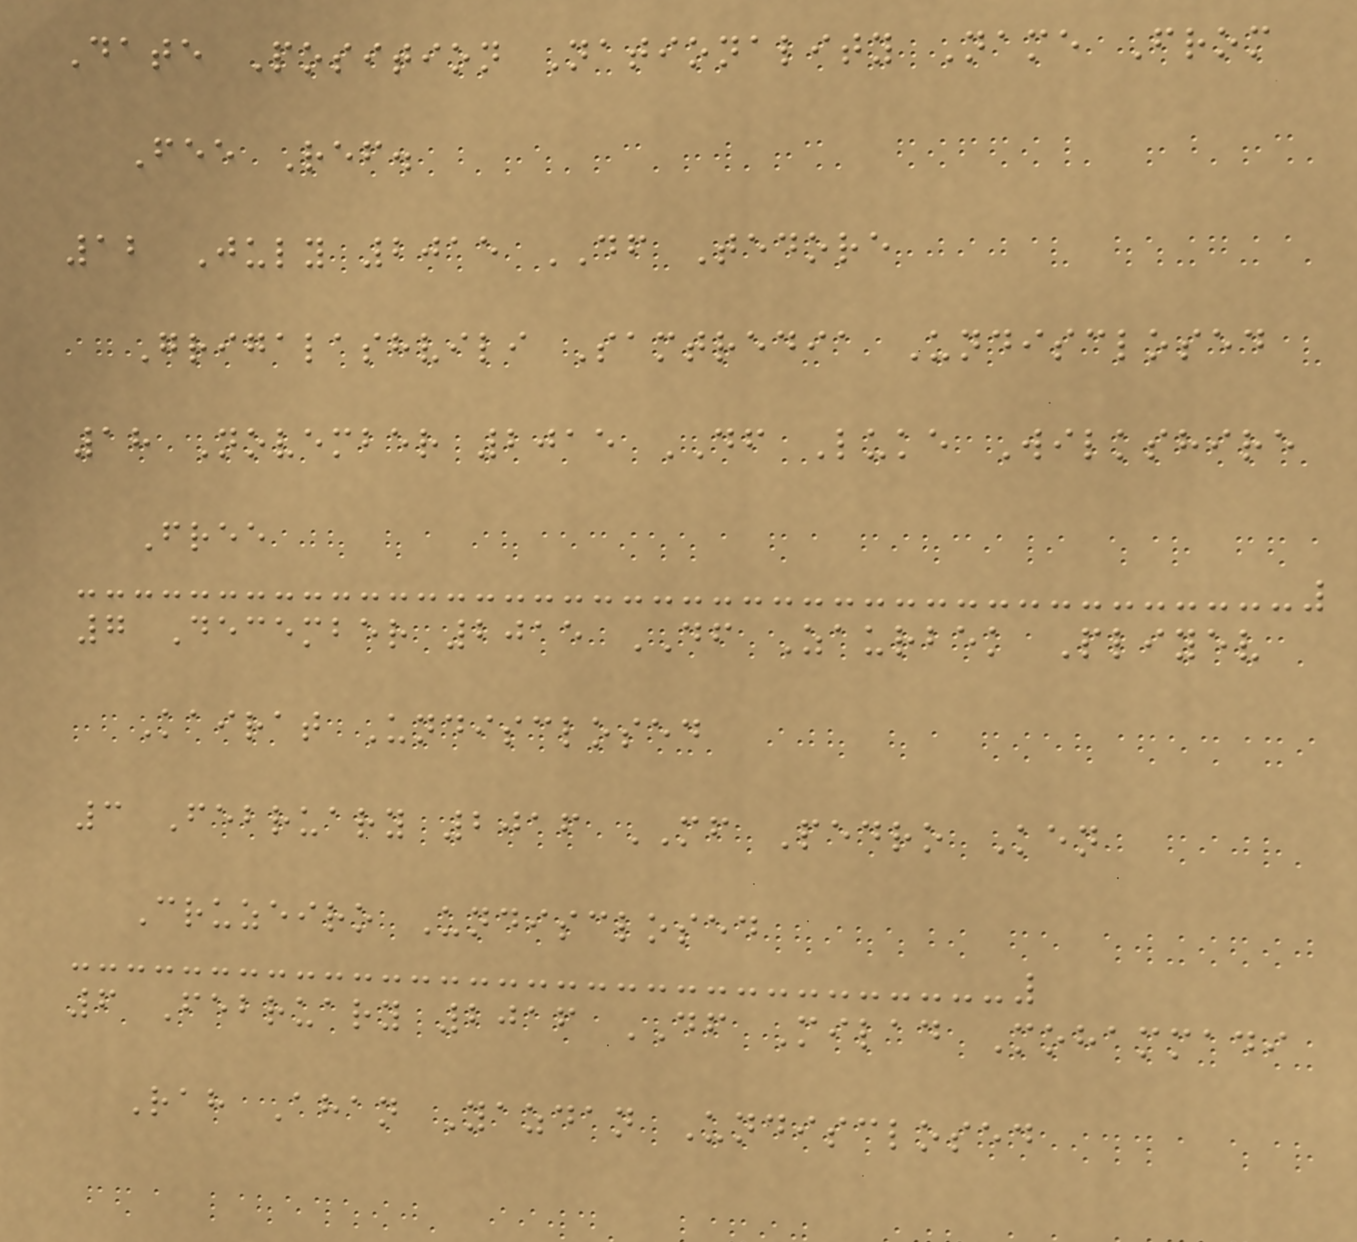Date Position Nationality Name From
Fee Ref.
12 July 2015 DF Tedore
Grigalashvili Samtredia Undisclosed
18 November 2015 DF Luke Wilkshire
Free
7 December 2015 DF Zaurbek Pliyev
Kairat Undisclosed
3 February 2016 MF Pedro Ken
Cruzeiro Undisclosed
6 February 2016 DF Milad Mohammadi
Rah Ahan Yazdan Undisclosed
